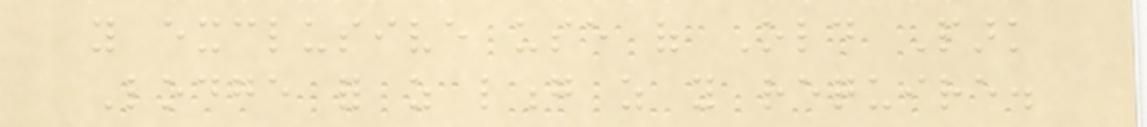you exclusive use of Old Park
Lodge for as long as you require.
